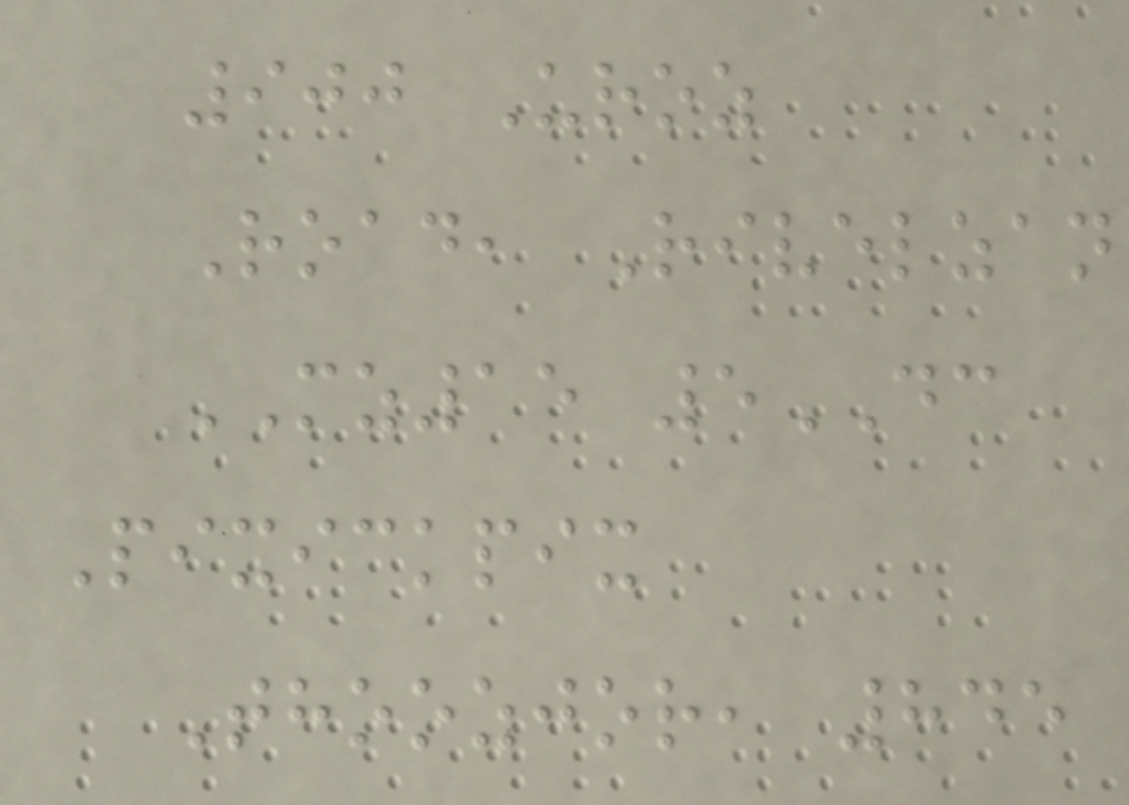900 Uroz
Road, Rivelzan
MZ15 5DC
Pixickpix
Thoozjor, 845
